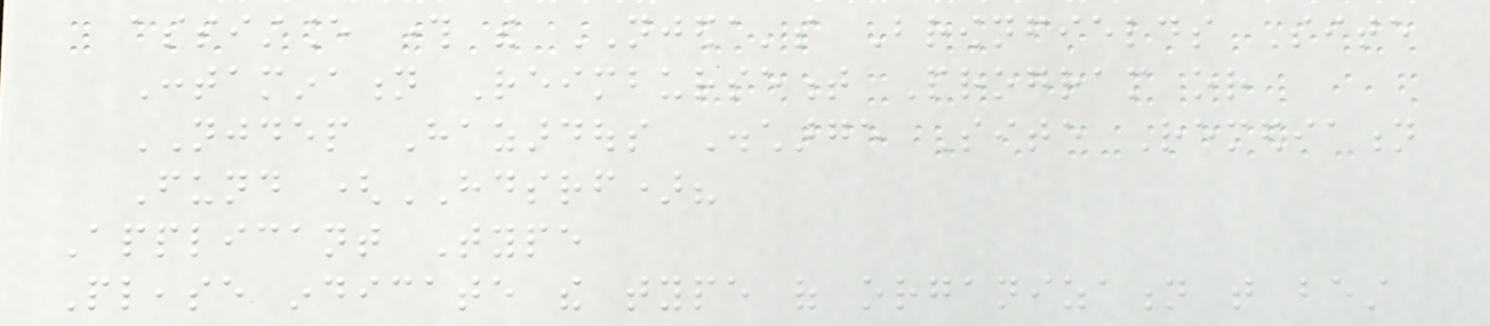assistance through the NJEDA's Brownfields Site
Contamination Reimbursement Program or
NJDEP Hazardous Discharge Site Remediation
Fund (HDSRF)?
Applicant Type
Please indicate the type of organization that best
